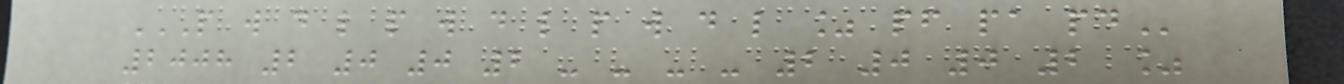P W D L P W D L P W D L % PF PA PD
2008 2 0 0 2 - - - - 2 0 0 2 %
